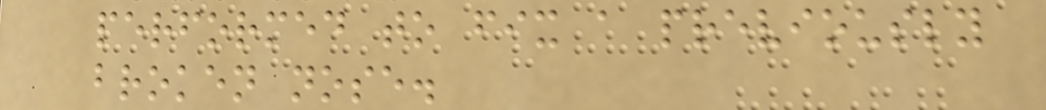performed to fix a previously
broken nose.
